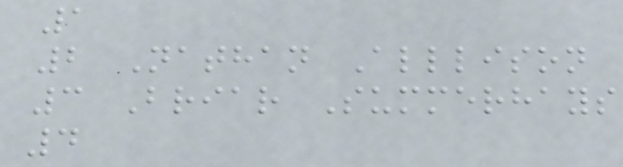1
2 Nathan Alllison
3 Briar Summerhays
4
